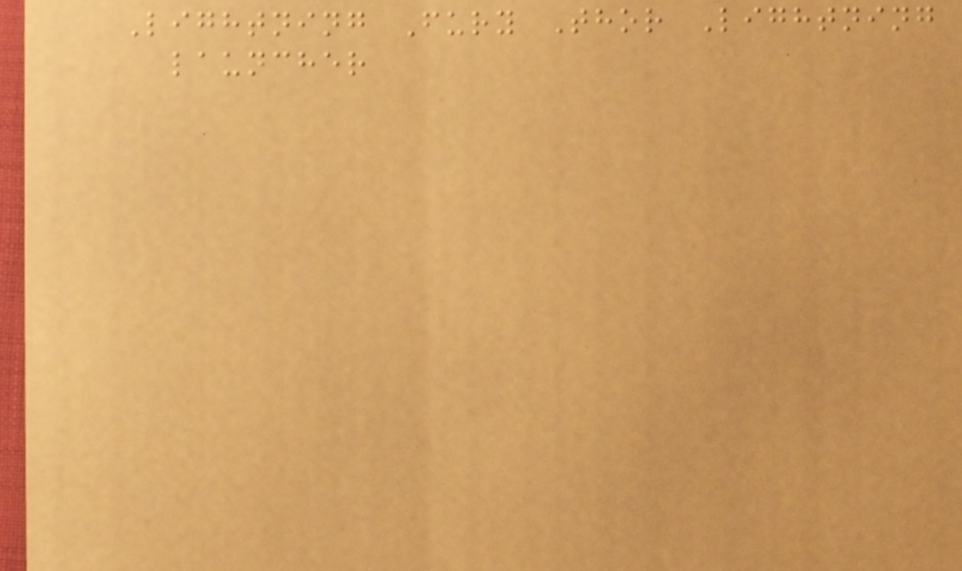Lightning Fury Thor Lightning
launcher
